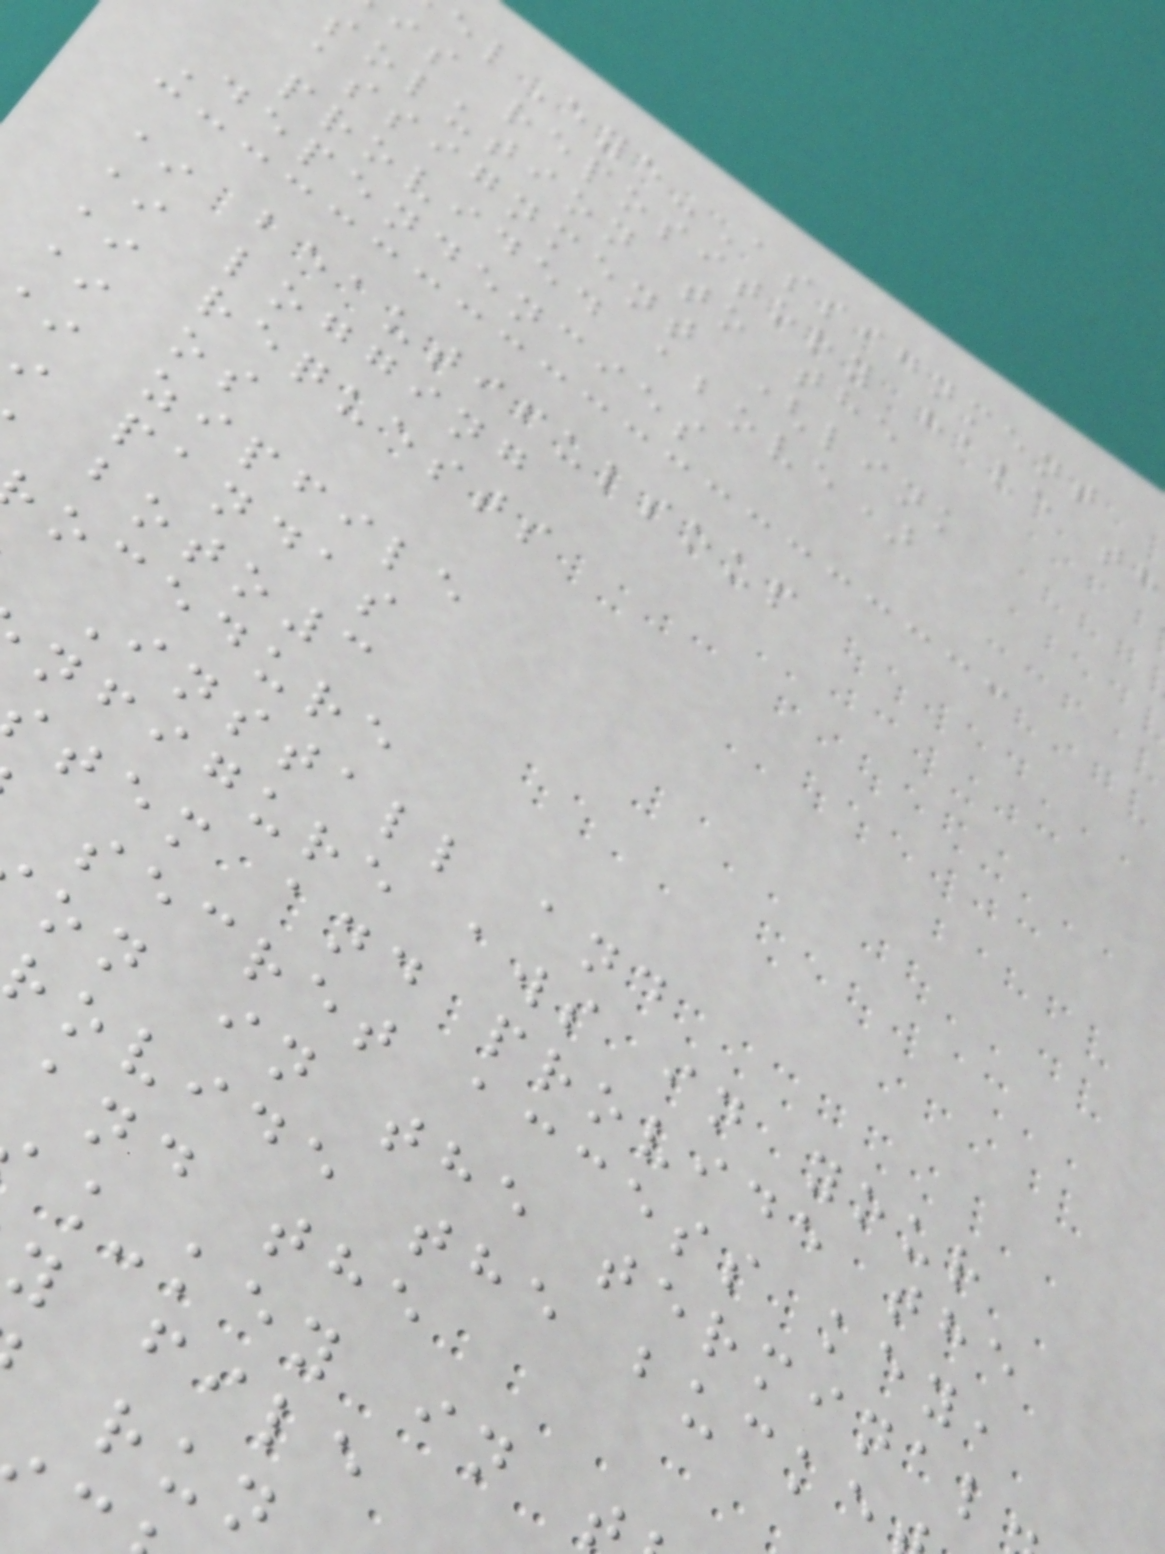elEye-Assignment
is repository have th
solution to the
assignment (link
provided above)
Dependencies
* beautifulsoup
* logging
* requests
* os
zipfile
pandas
boto3
ocedure
Install and
nfigure aws in your
tem and provide the
secret access key,
on in the terminal
rovide the bucke
and the
_key in
y file
